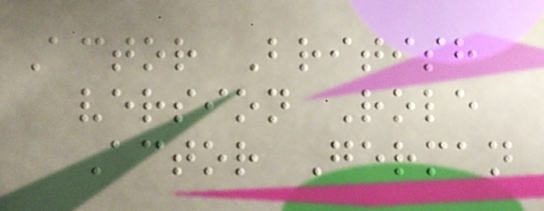Actor British
version Role
Actor German
